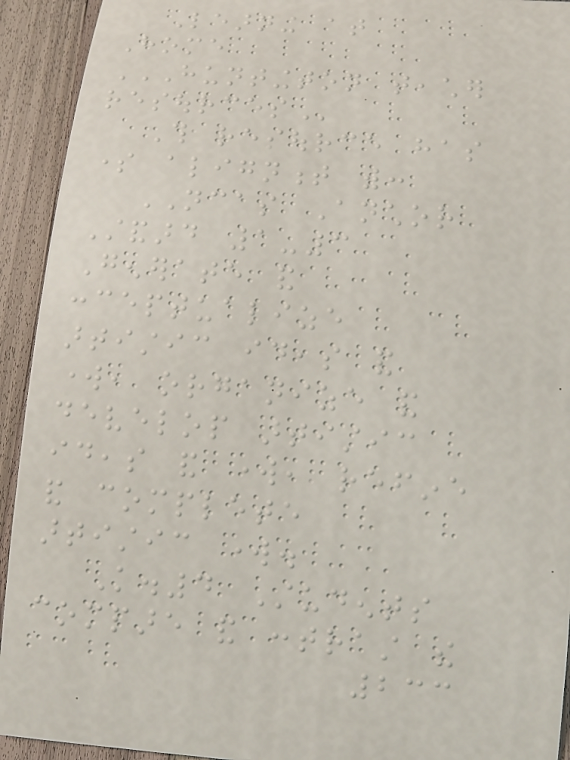Learning at
Home
HUNTINGTON TEACHER
RESOURCES
This resource has
some alignment with:
NCAS Anchor
Standard 1-3
Generate and
conceptualize
artistic ideas and
work, organize and
develop artistic
ideas and work, refine
and complete
artistic work.
K.4 Students
compare and contrast the
233
